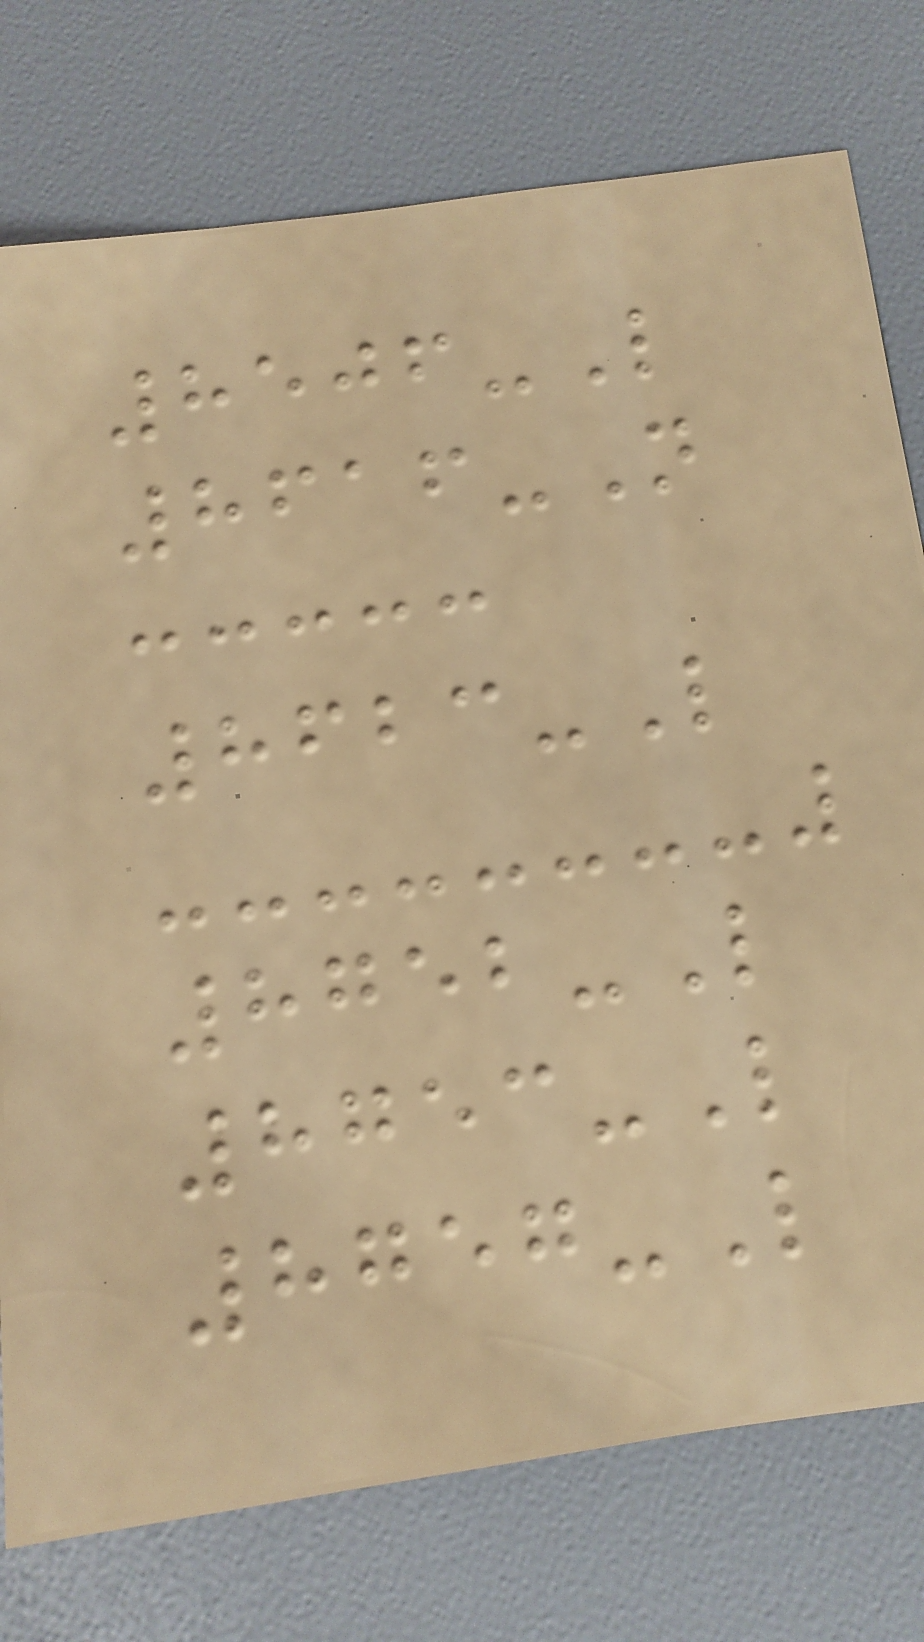8506-L
8616-N
8623-L
8752-L
8753-L
8757-L
